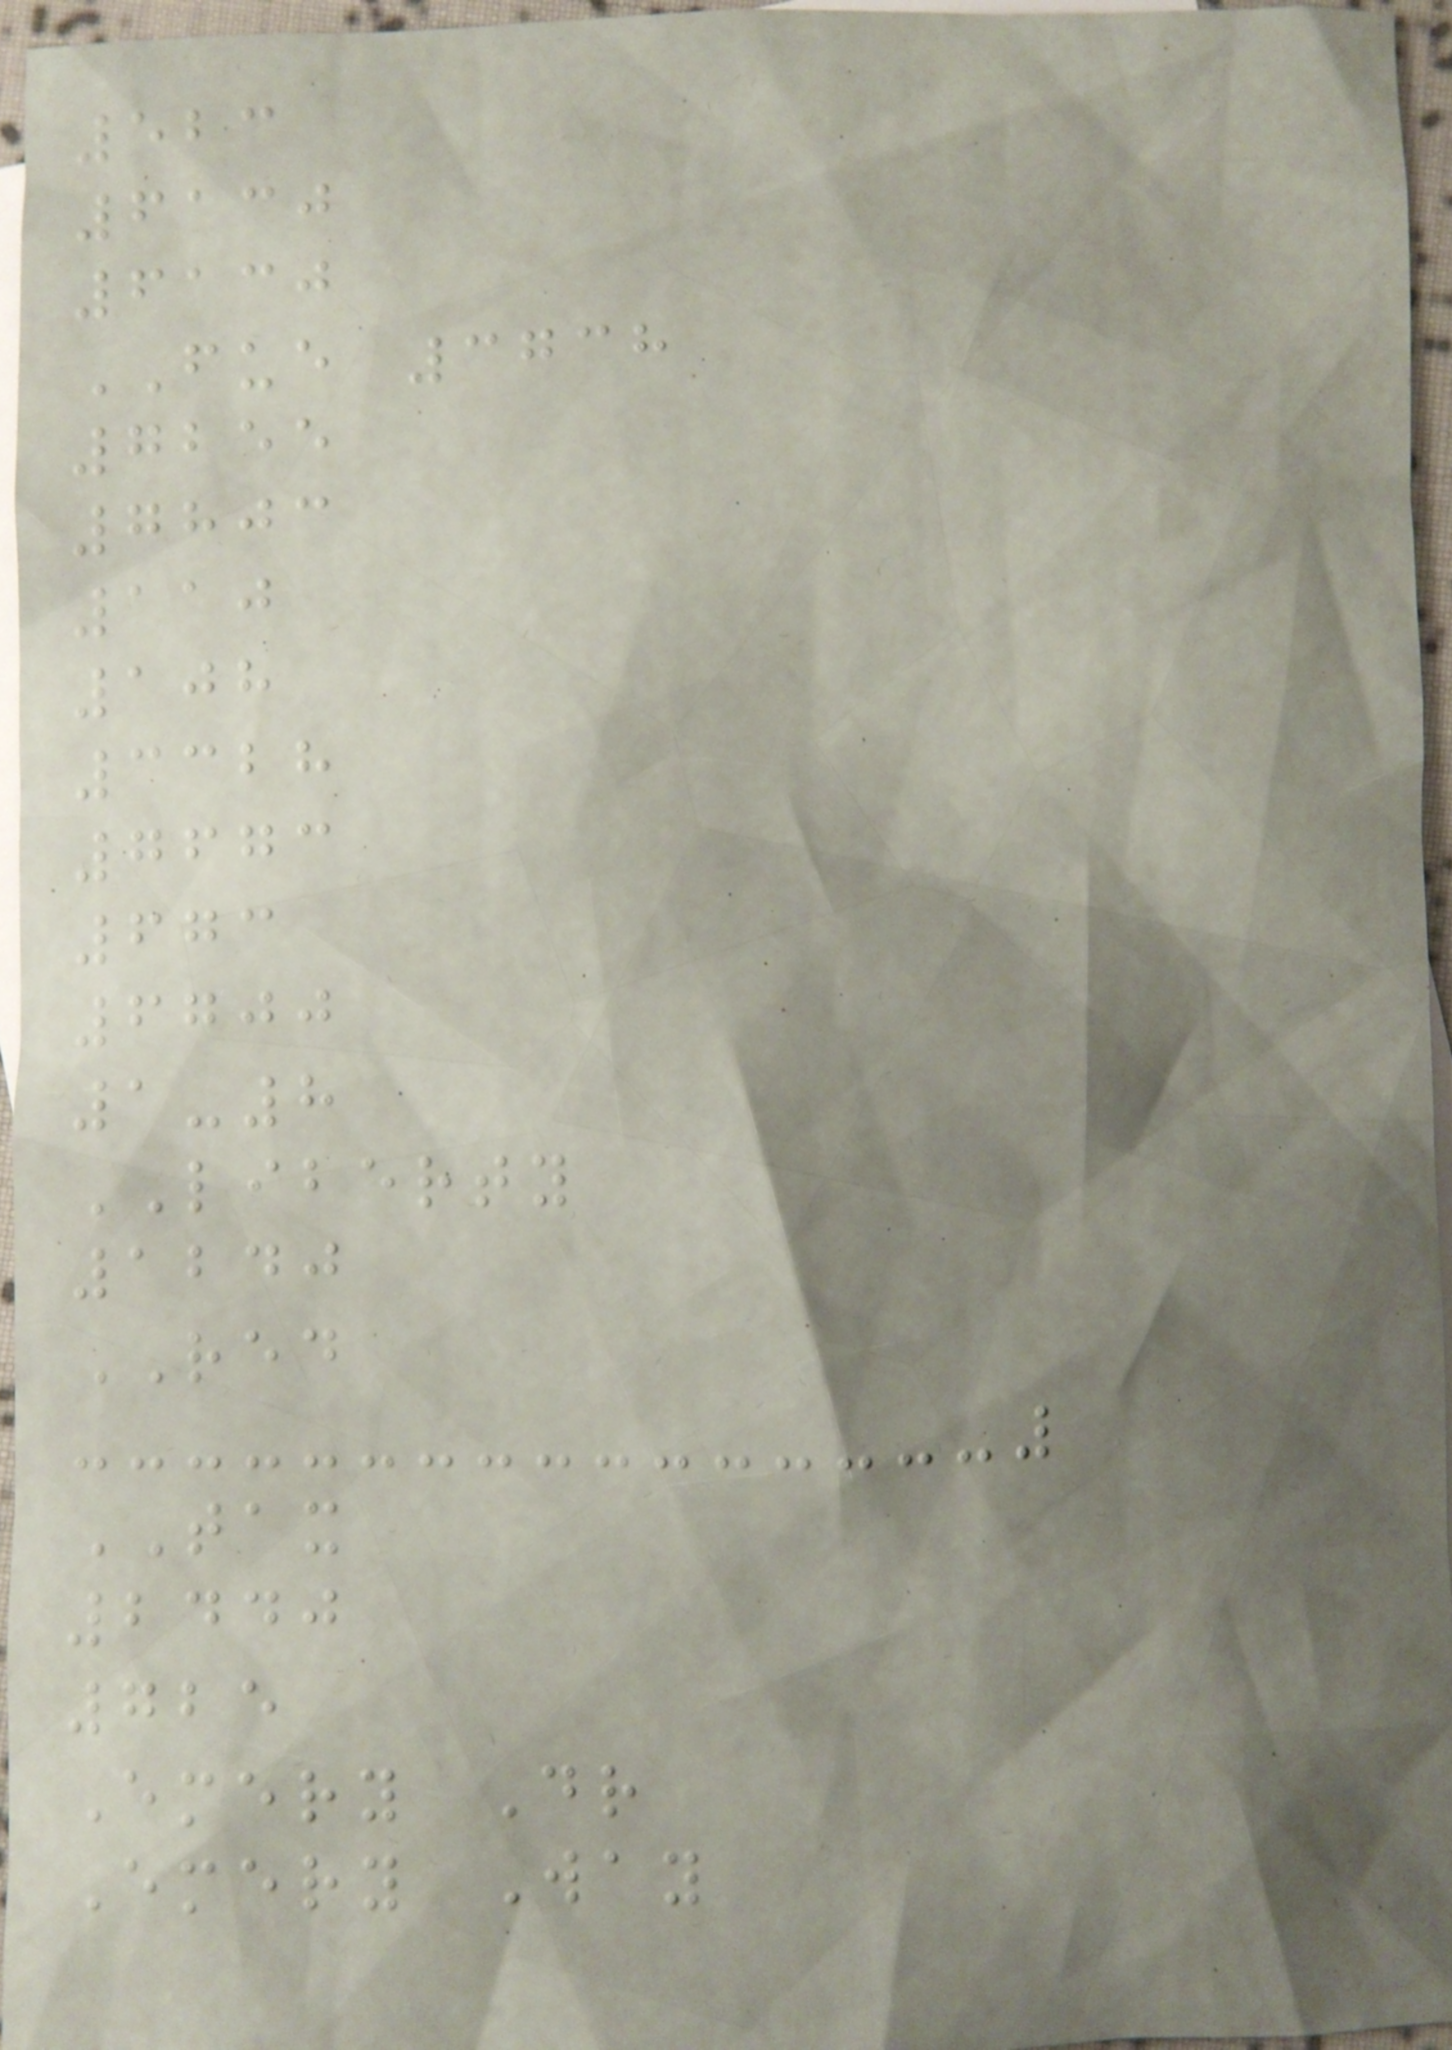523
6130
6130
FUE 3738
7255
7803
110
108
3328
7673
673
6700
1-8
LIBERTY
1240
RED
TAX
2440
725
Emery Dr
Emery Way
